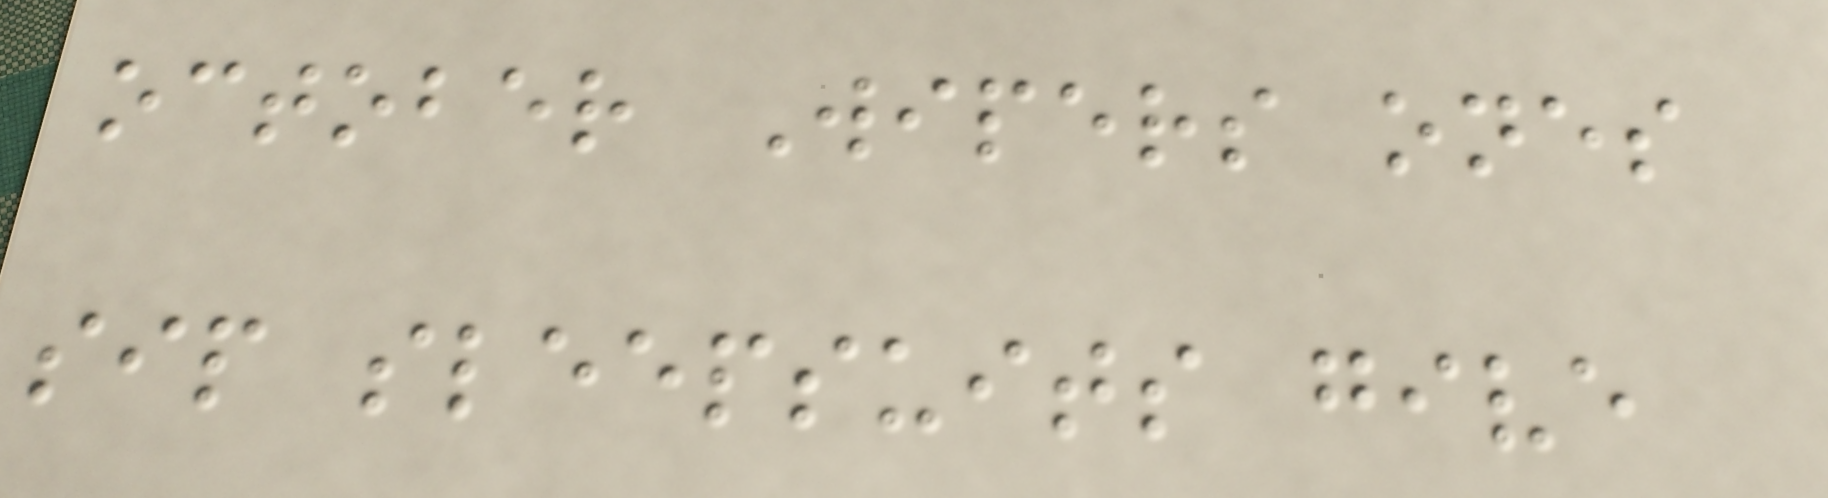october Wipers ones
sip sleepsuits give
